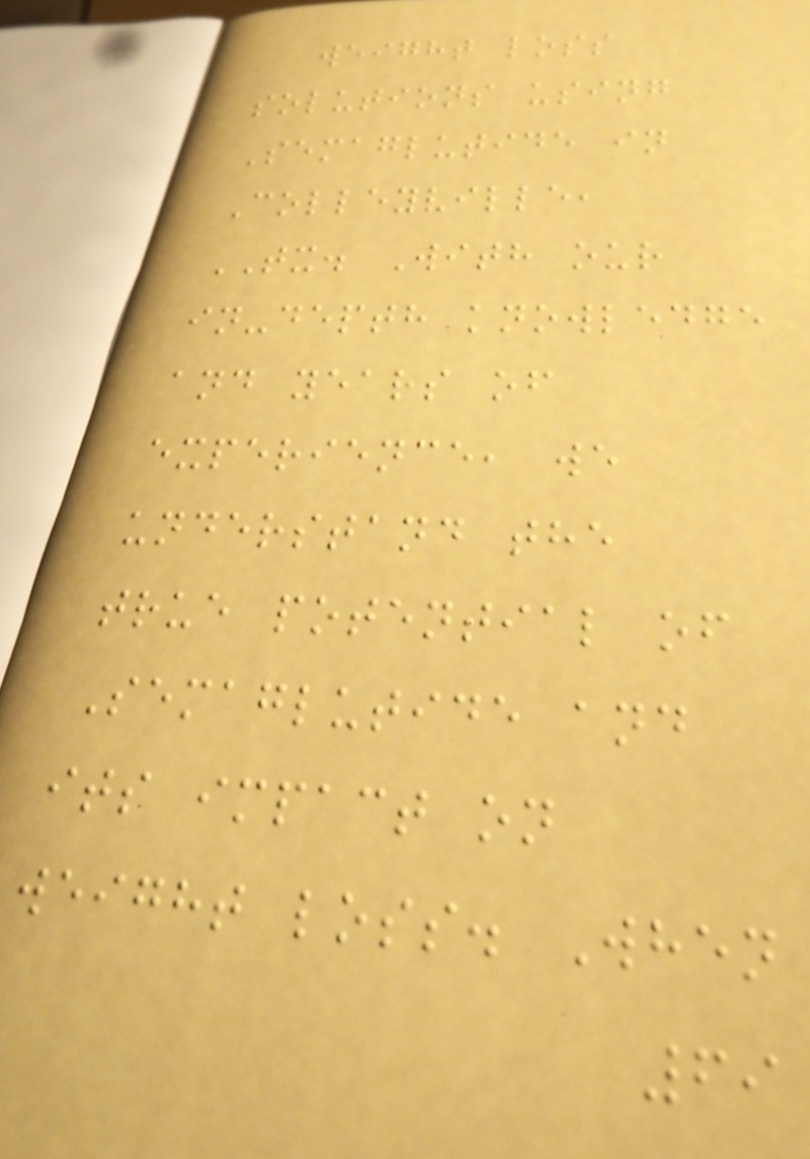weight loss
solutions using
Semaglutide in
Colleyville,
TX. With our
in-depth knowledge
and years of
experience, we
understand the
true potential of
Semaglutide and
its impact on
weight loss. When
69
